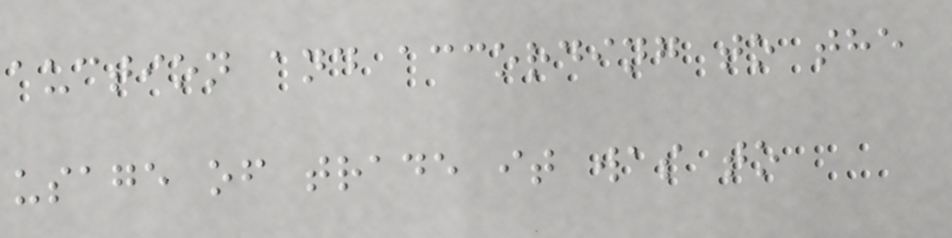auction and according to the
usage of trade it was to
